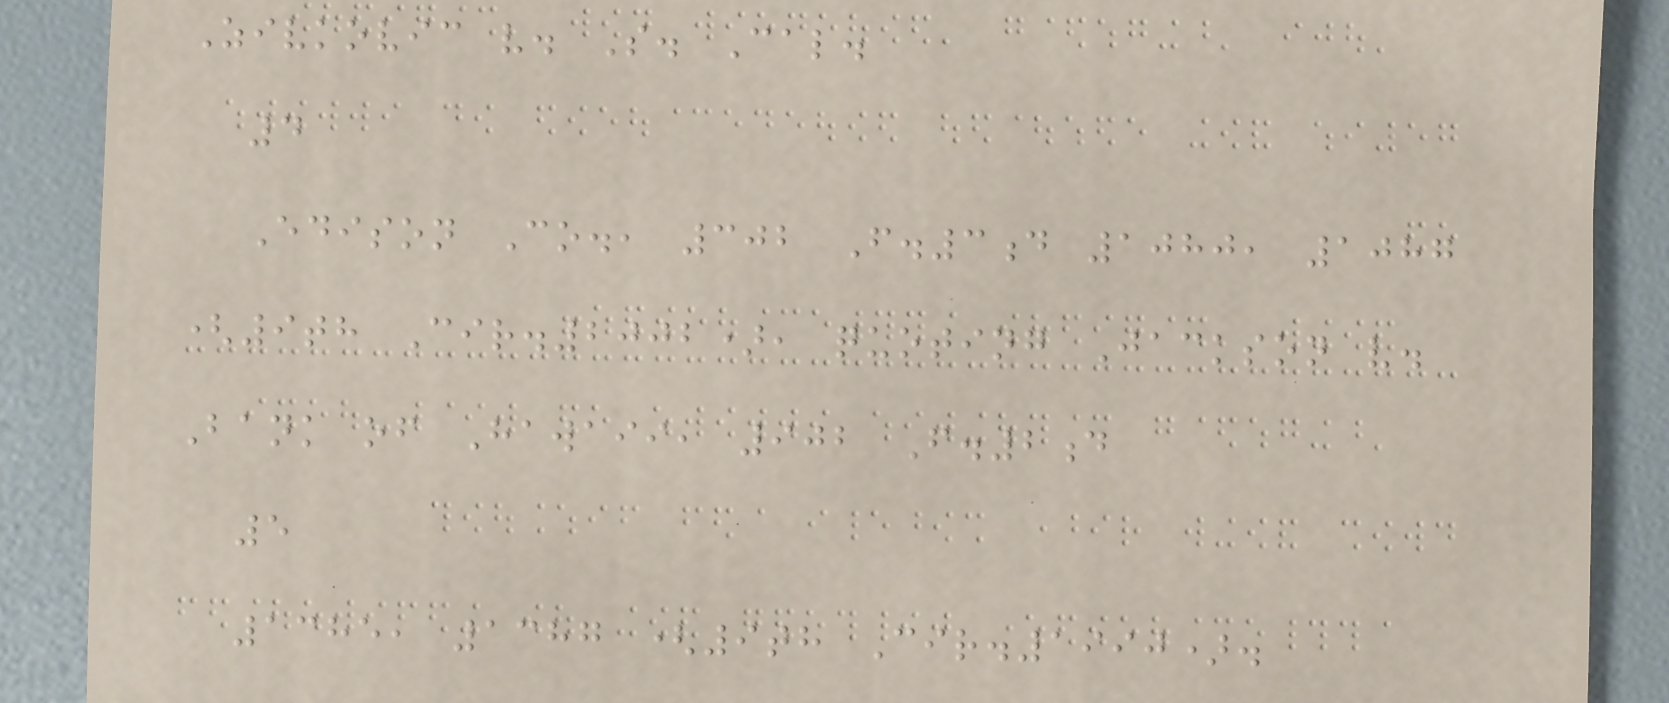Zivkovic v. S. Cal.
4
Edison Co., 302 F.3d 1080, 1087
(9th Cir.2002), quoting Jackson v.
Bank of Hawaii, 902 F.2d
5
1385, 1387 (9th Cir.1990).
